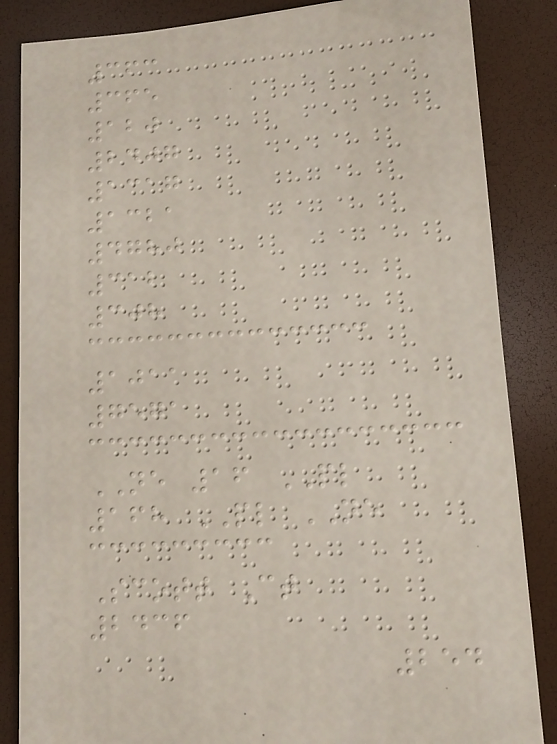363
365
120
2407
1317
1321
4780
312
308
1011
7571
NE 16 PL
168 PL NE
Scott Ct
2436
254
